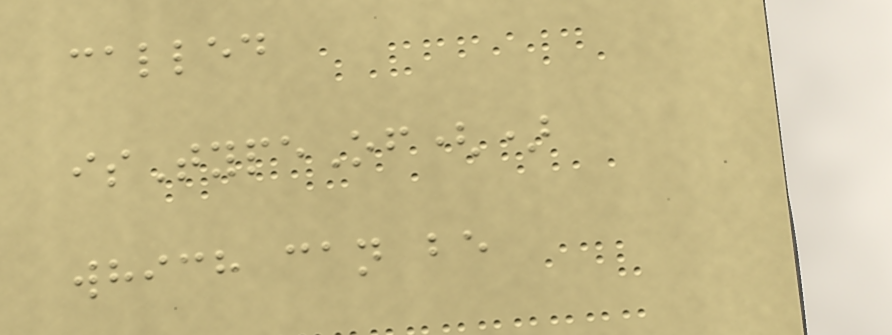called
isTypeOf()
which can be
